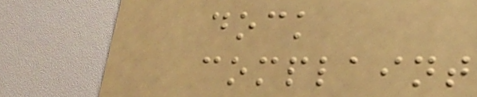dock
complaint
